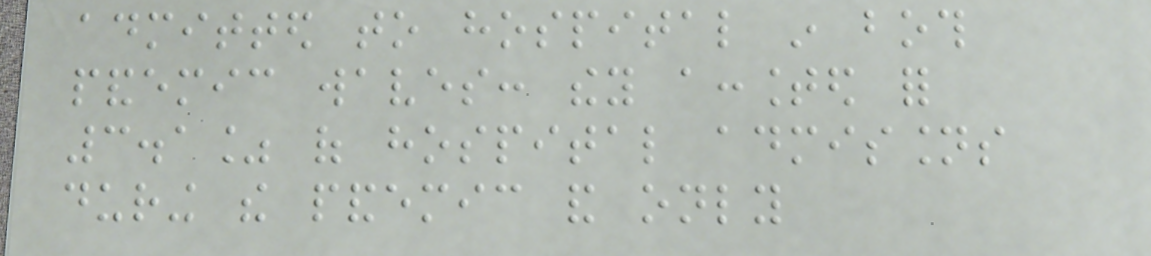admitted to hospital in both
pandemic waves: they accounted for
3.1% of hospital admissions
during the pandemic and only
